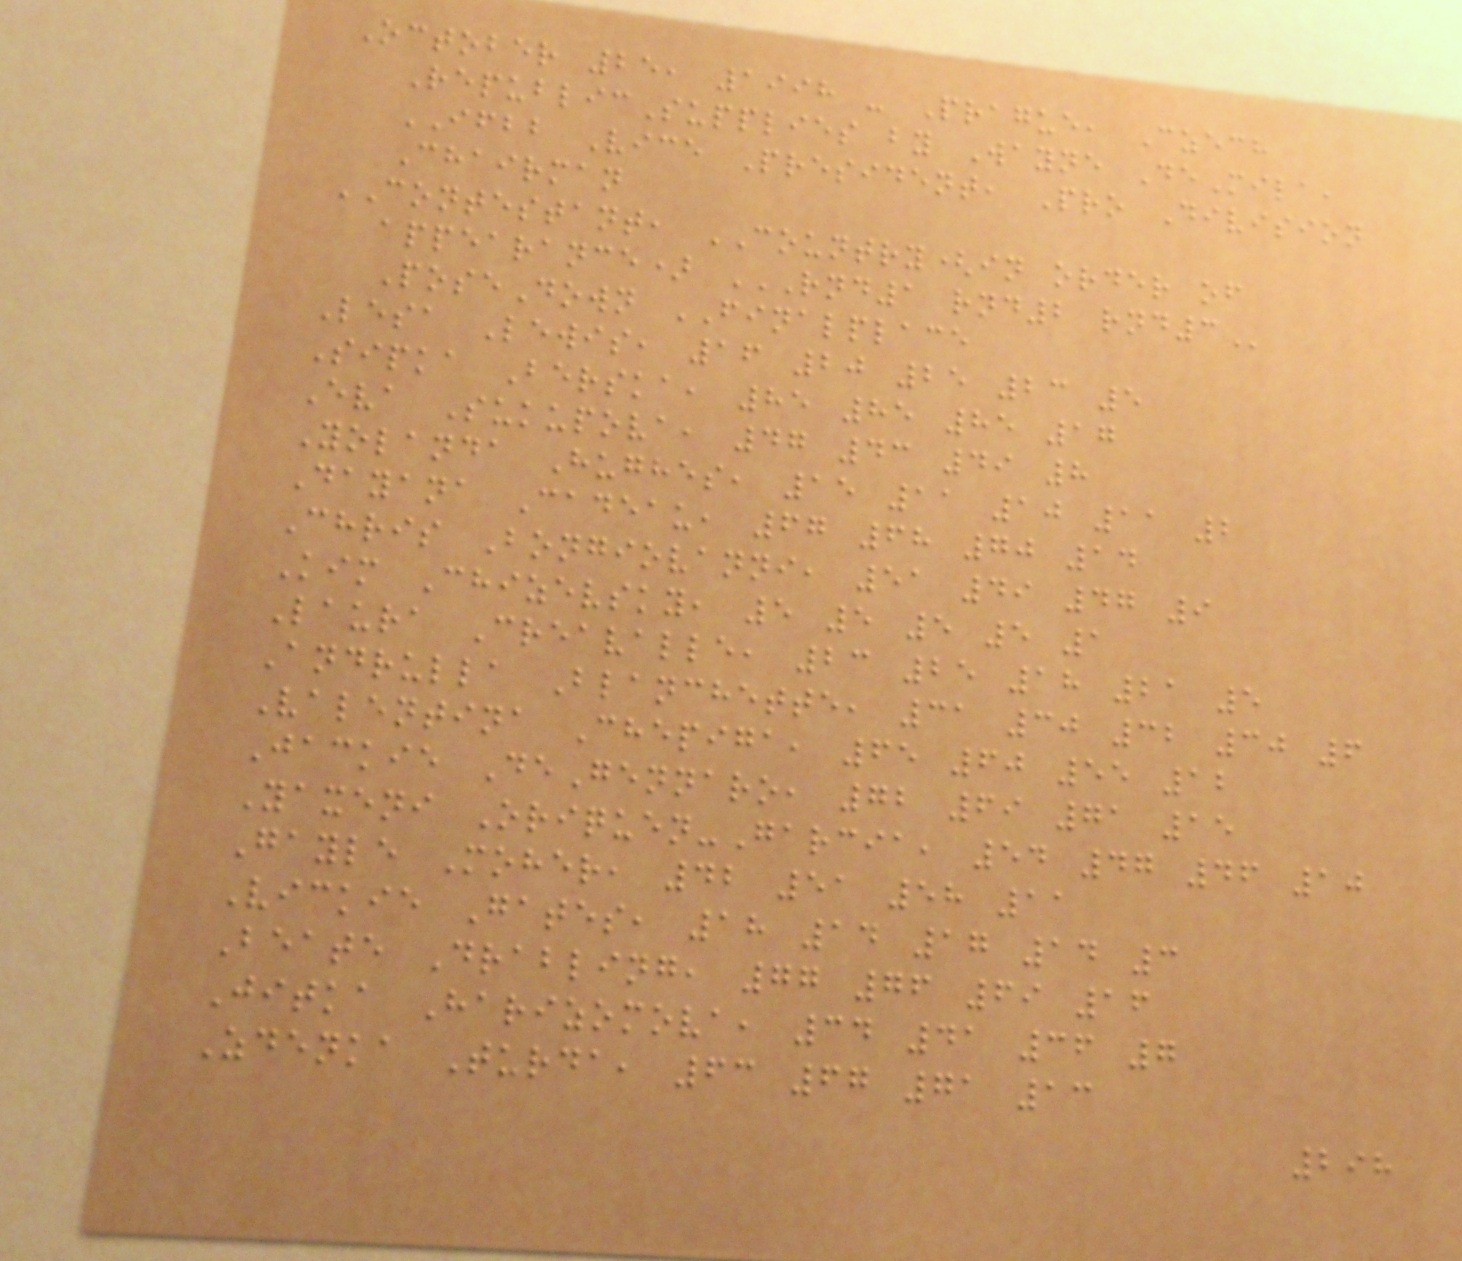October 25, 1998 - Prague, Czech
RepublicSupplies by Wayne DeMila,
IFBB Vice President, Pro Division
Chairman
CONTESTANT, COUNTRY(in order of
appearance) RND1 RND2 RND3
PoseDown FINALPLACE
Lesa Lewis, 16 20 25 23 5
Sipka Berska, 85 85 85 17
Eva Sukupova, 47 43 49 8
Yolanda Hughes, 15 11 10 11 2
Dayana Cadeau, 67 68 70 14
Chris Bongiovanni, 51 49 47 9
Kim Chizevsky, 5 5 5 5 1
Laura Creavalle, 23 25 18 21 5
Andrulla Blanchette, 31 30 32 30 6
Valentina Chepiga, 65 60 55 12
Jackie DeGennaro, 72 69 71 15
Yaxeni Oriquen-Garcia, 54 47 46 10
Gayle Moher, 42 51 58 11
Vickie Gates, 18 14 17 14 3
Beate Drabling, 77 76 69 16
Jitka Harizomova, 34 41 36 7
Zdenka Turda, 63 67 71 13
298
